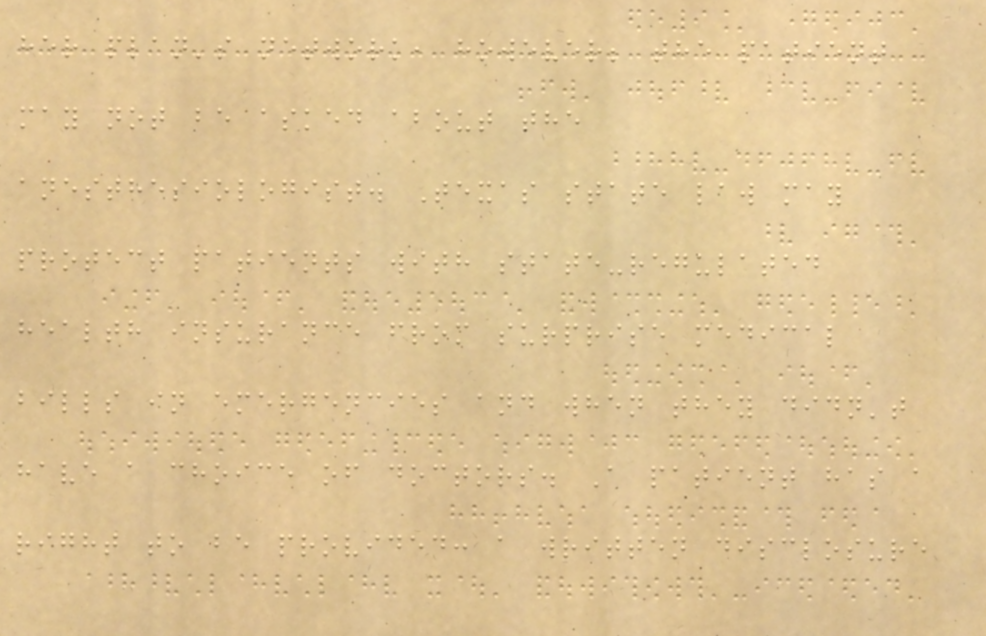her plan's network, however; the patient
may not be asked about the
anesthesiologist. Texas state law may
protect patients with state-regulated
health insurance from surprise medical
bills in emergencies and when they didn't
have a choice of doctors. A patient has a
right to be provided: a written disclosure
